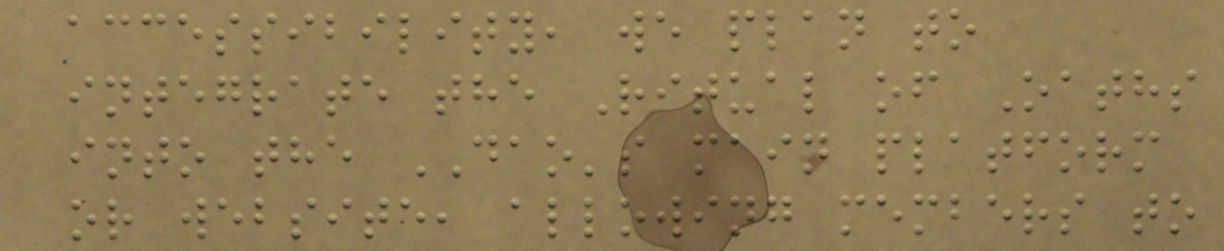accessibility, we plan to
integrate the Ritual of Oaths
into the DAO's main platform
or website, allowing members to
